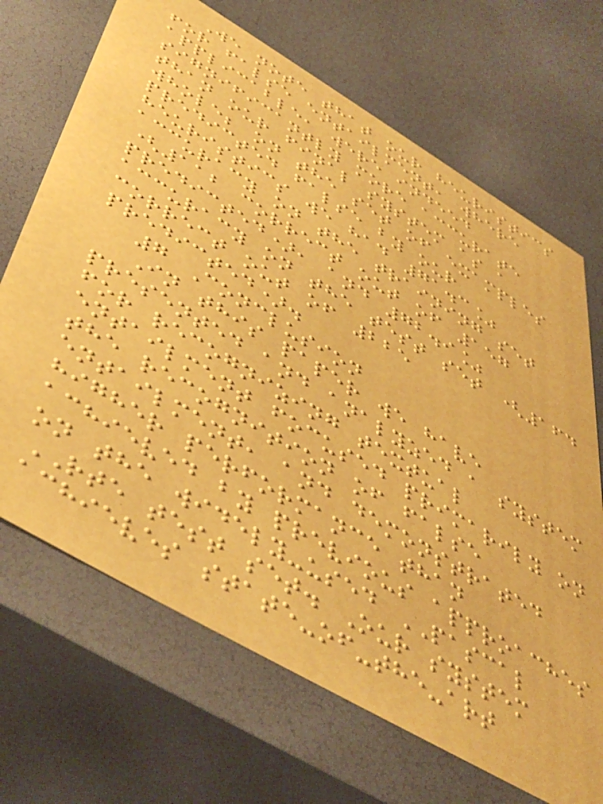We note that our heuristics
for false entailment, where
applicable, were indeed
significantly more accurate
than our final system as a
whole; on the set of examples
predicted false by our
heuristics we had 71.3%
accuracy on the training set
(112 correct out of 157
predicted), and 72.9%
accuracy on the test set (164
correct out of 225
predicted).
7 Conclusion
In this paper we have
presented and analyzed a system
for recognizing textual
entailment focused primarily on
the recognition of false
entailment, and demonstrated
higher performance than
achieved by previous approaches
on the widely-used PASCAL
RTE test set. Our system
achieves state-of-the-art
